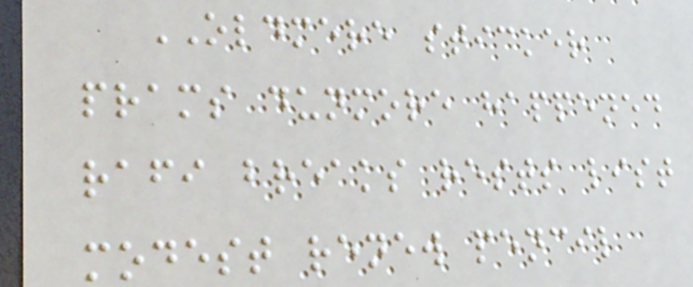OLDMERE sticker
prams dunmore happened
rafi breaks rests list
modest renew pencil
